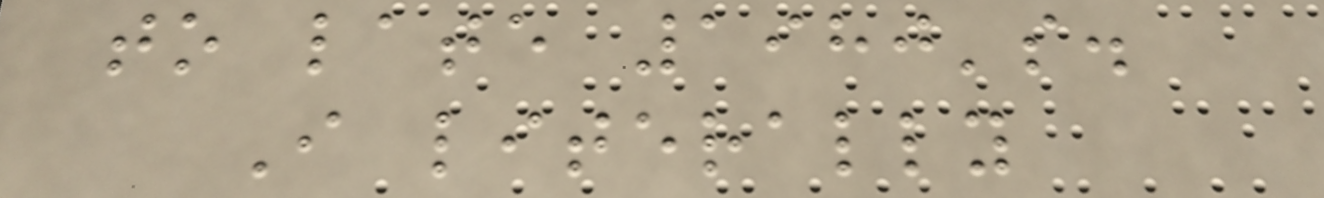to late 1980's.
I literally
